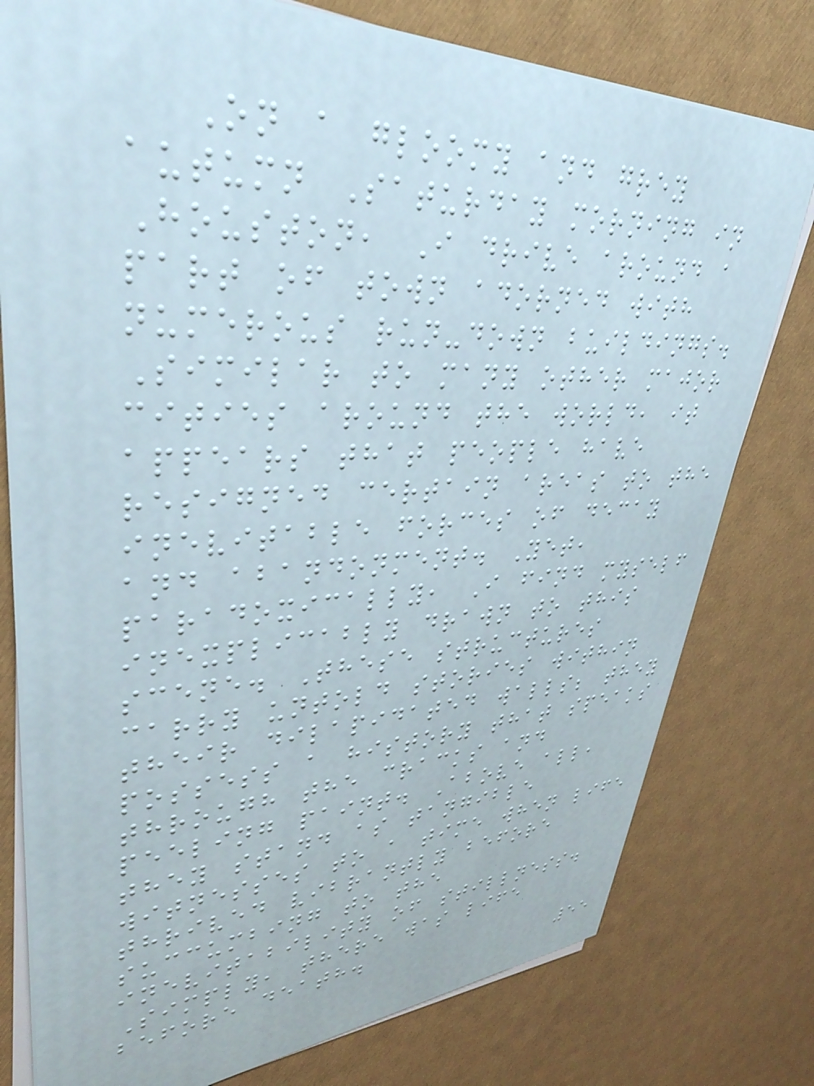On a gloomy and grey
autumn Saturday morning in
Houston, I drive around a
part of town adorned with
numerous run-down buildings.
Similar to many other major
cities around the world, it
appears that people have
resigned certain areas to the
inevitable forces of decay
and abandonment. Yet,
paradoxically, I find myself
inexplicably drawn to this
scene. These structures
carry untold stories within
their dilapidated walls; they
possess a history that speaks
through the cracks and
peeling paint. Above all,
they stand as tangible
witnesses to a time when life
thrived vibrantly before
succumbing to the
inevitability of stillness.
Simply, there was life
before death.
55
